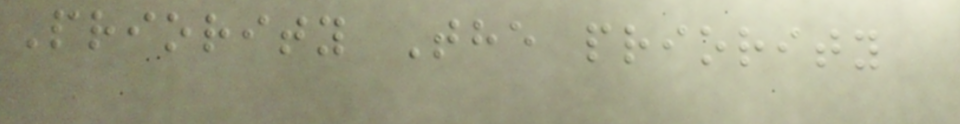Priority The priority
